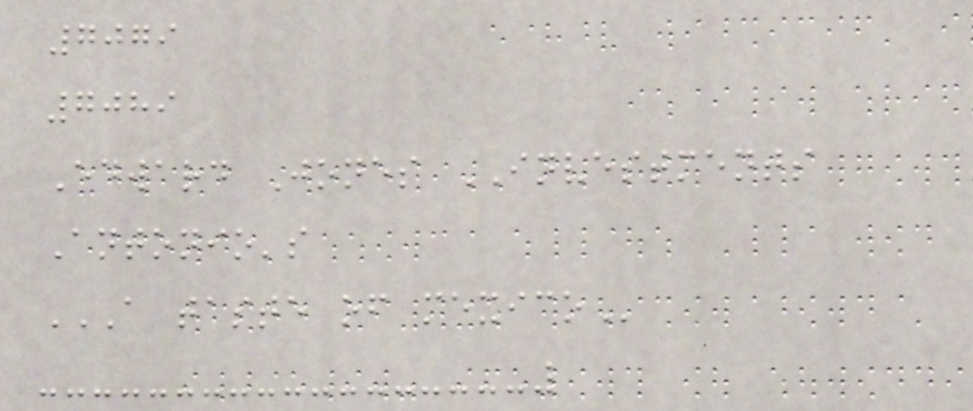7079
7089
Edward Jones INVESTMENTS
Antonio's
A TASTE OF MEXICO
